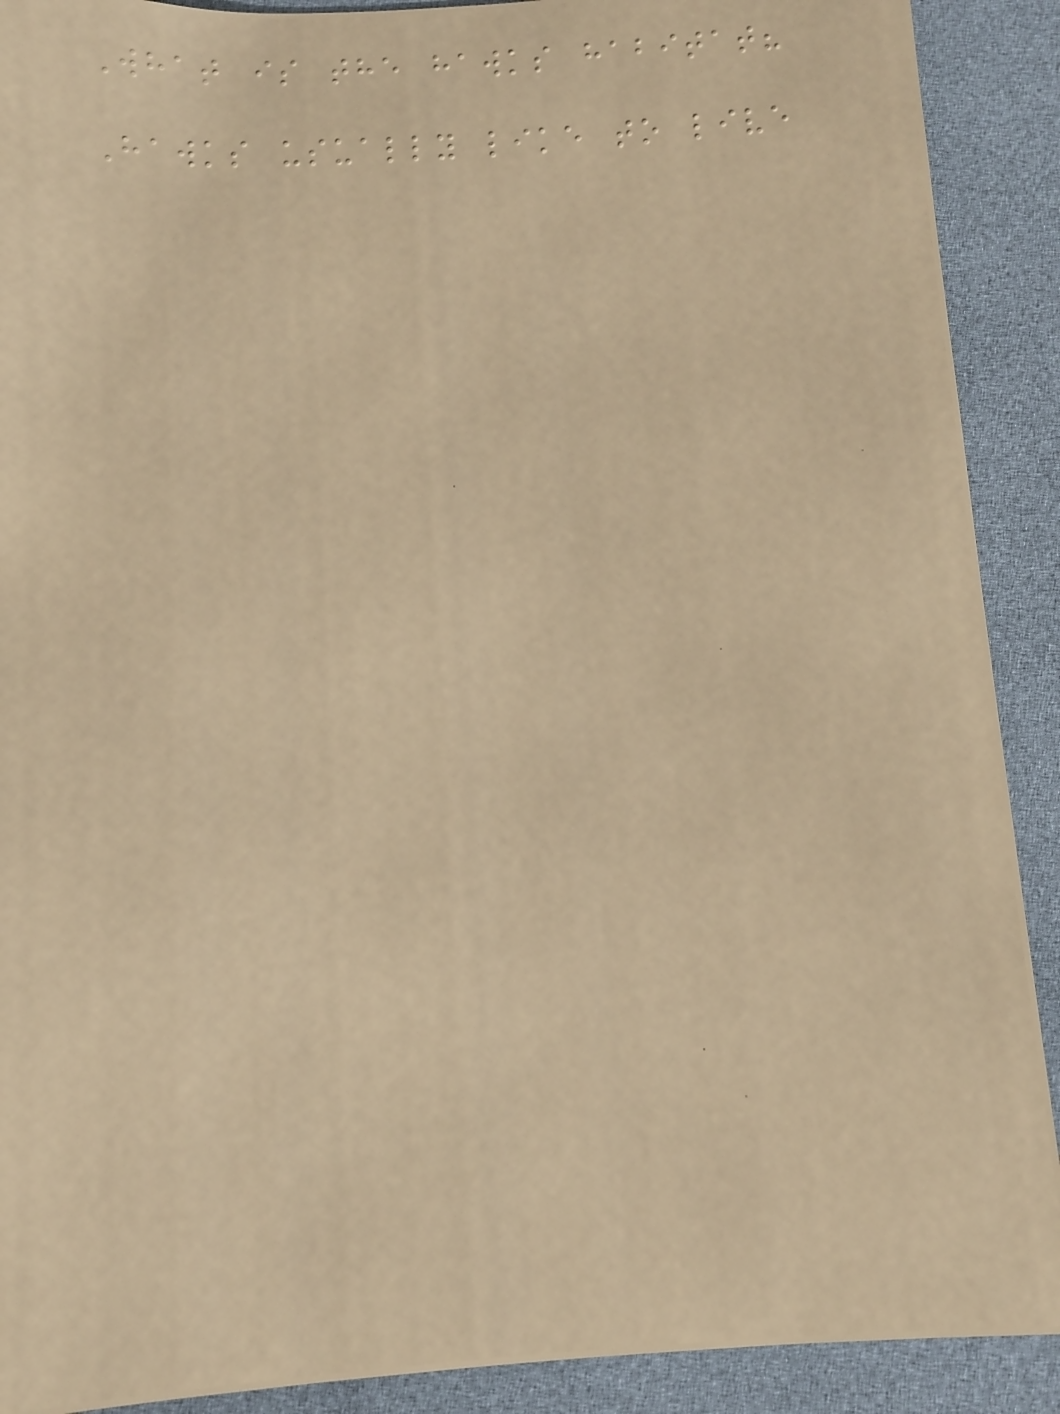What is the hawks habitat?
Hawks usually like to live
